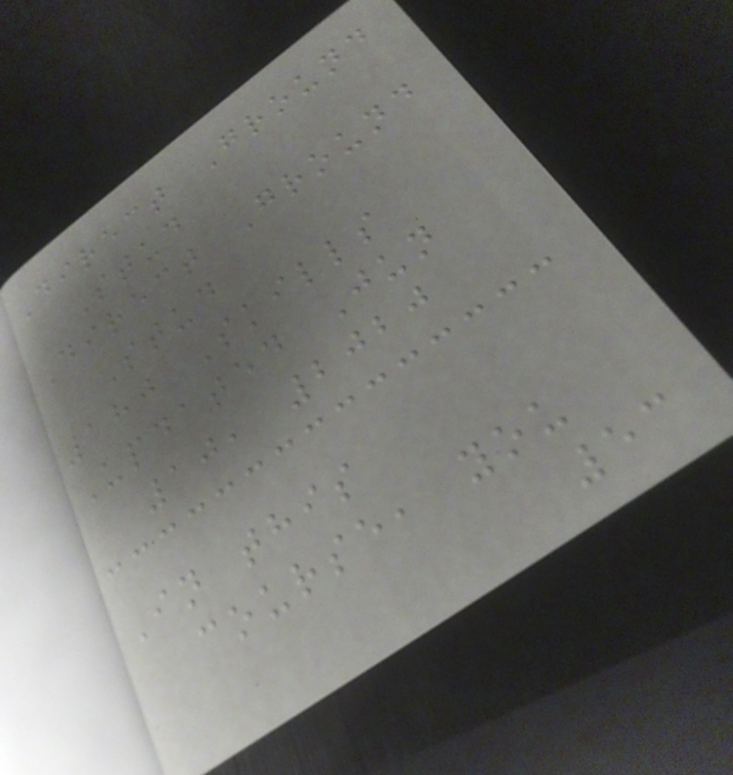Direct Ground
Stud
Direct Ground
Stud
180 Skills
Updated Jun
10, 2020
In this
course, you
53
